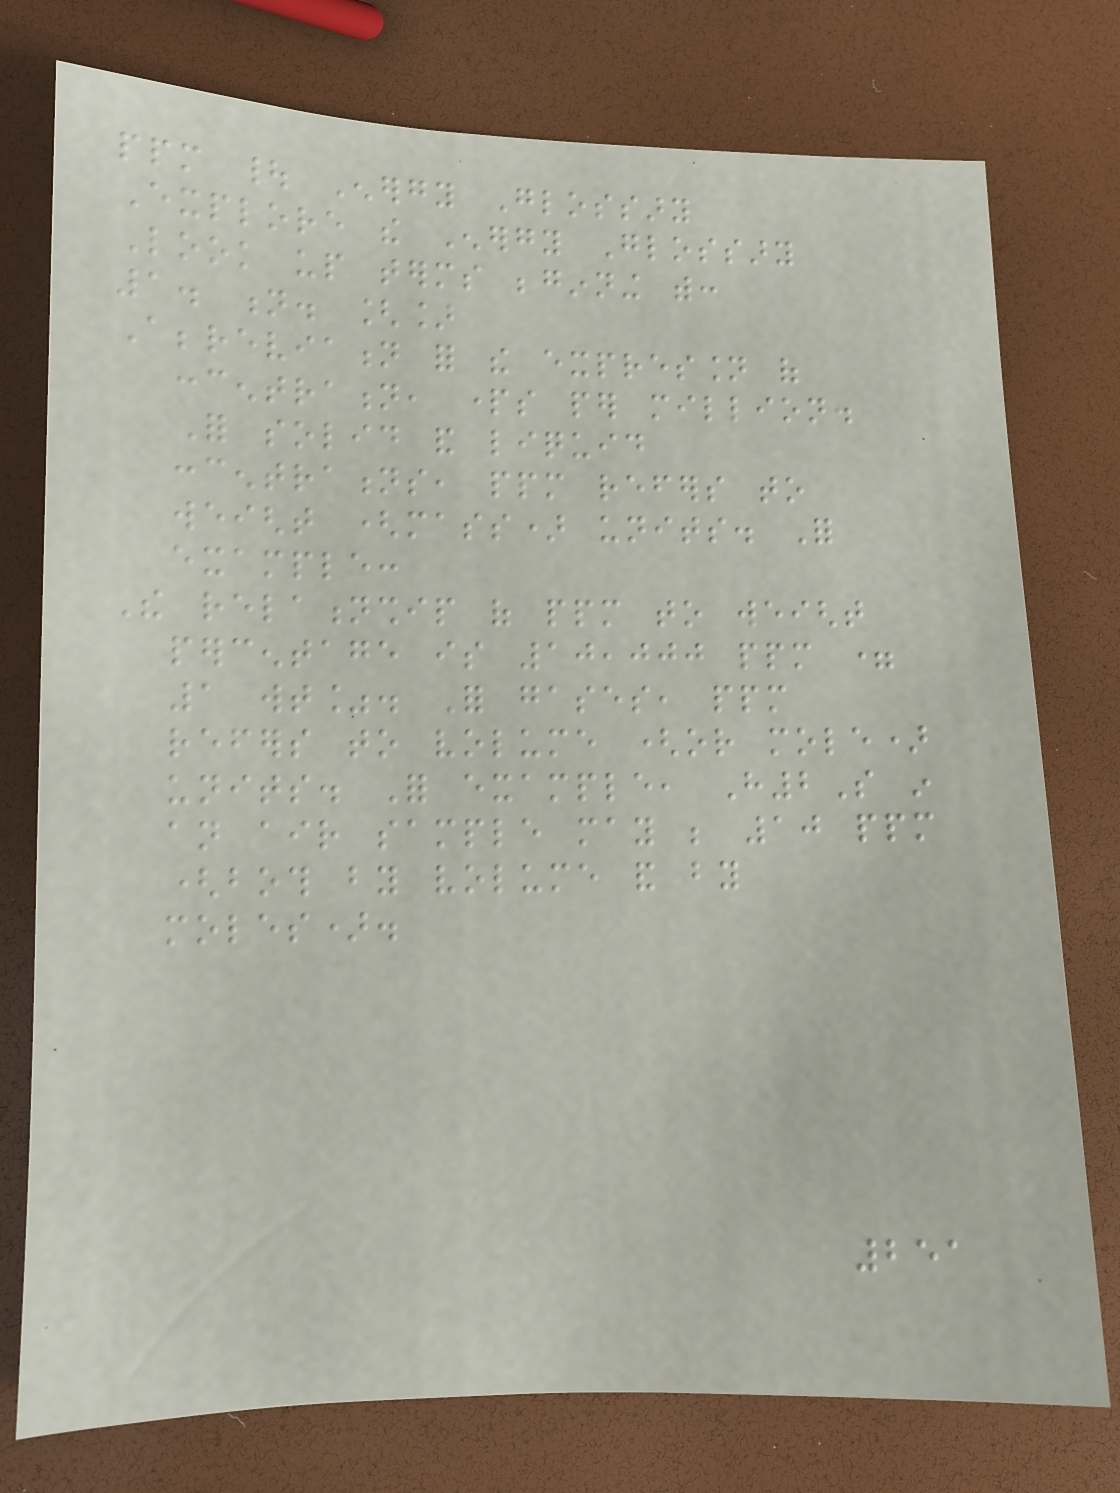ppm | Energy Glossary
Explore the Energy Glossary
Look up terms beginning with:
1. n. []
Abbreviation for the expression of
concentration, parts per million.
For solid and liquid
concentrations, ppm refers to
weight (mass) units. For
example:
The relationship of ppm to weight
percentage is 10,000 ppm =
1 wt%. For gases, ppm
refers to volume (or mole)
units. For example, H2S in
an air sample may be 10 ppm
(both by volume and by
moles).
251
